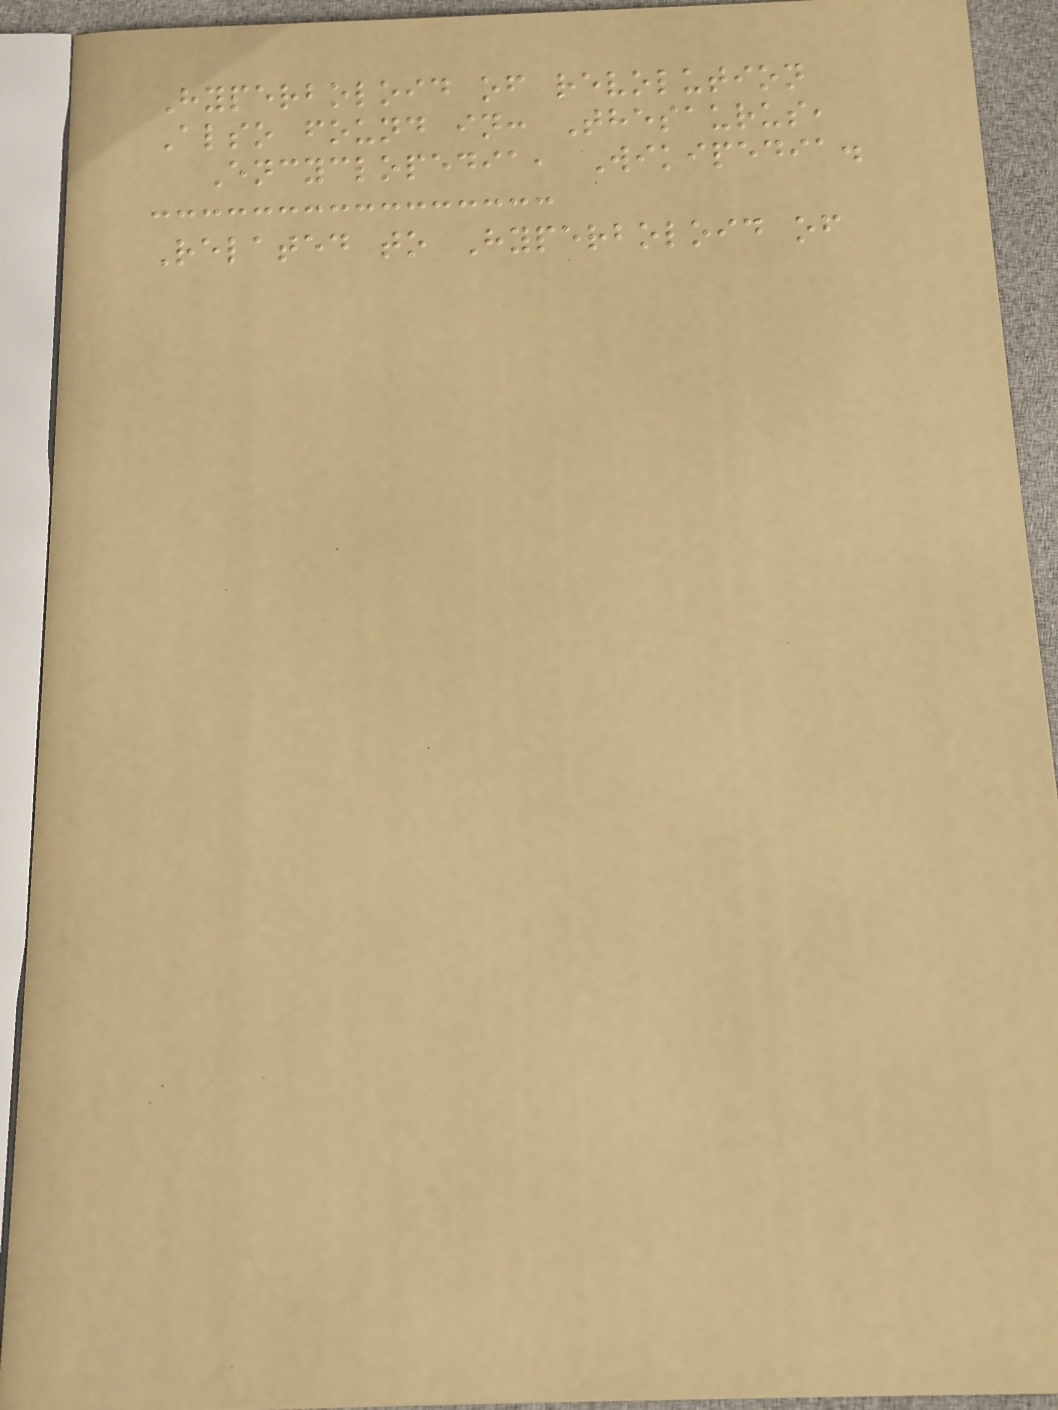Hyperboloid of revolution
Also found in: Thesaurus,
Encyclopedia, Wikipedia.
Related to Hyperboloid of
